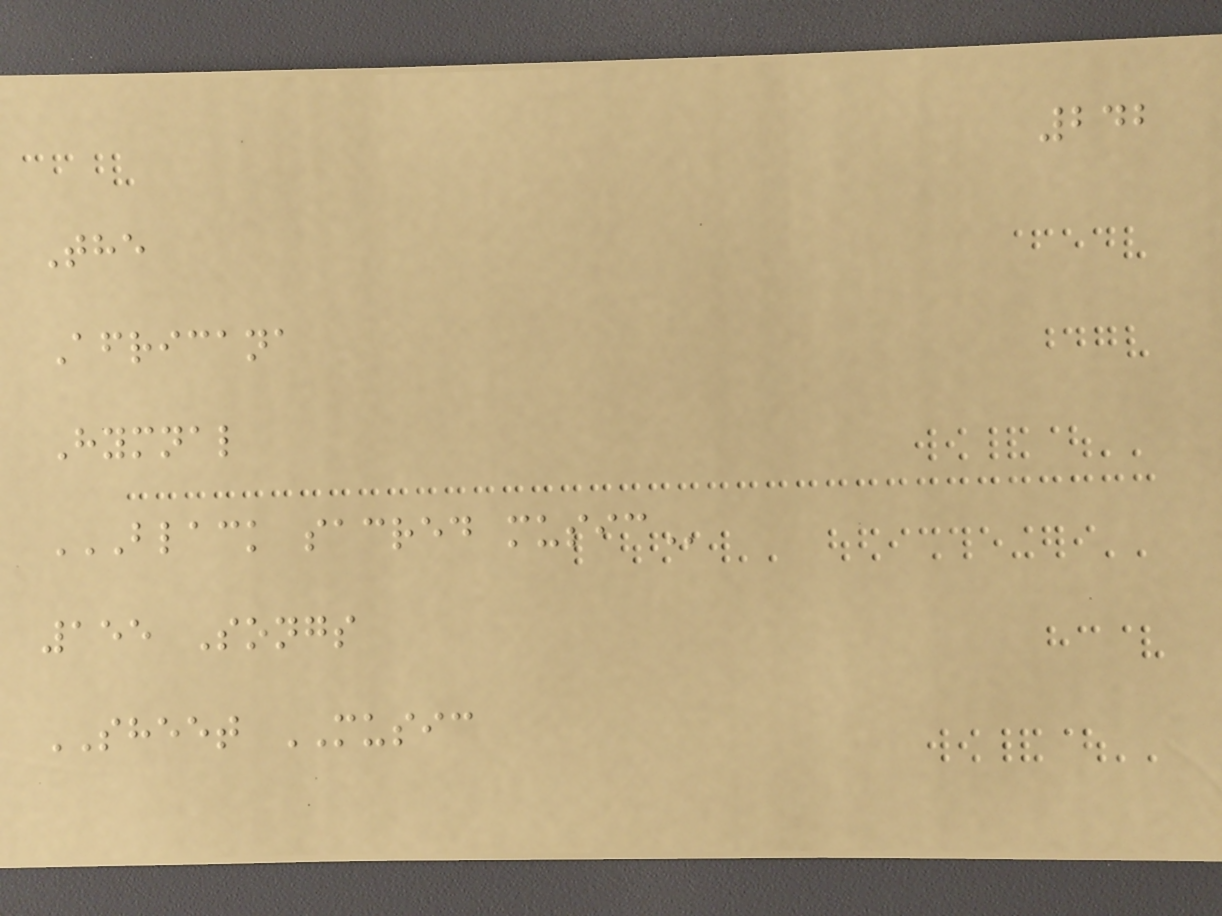242
The
Africana
Hymnal
BLACK SACRED MUSIC
155 Songs
SHEET MUSIC
